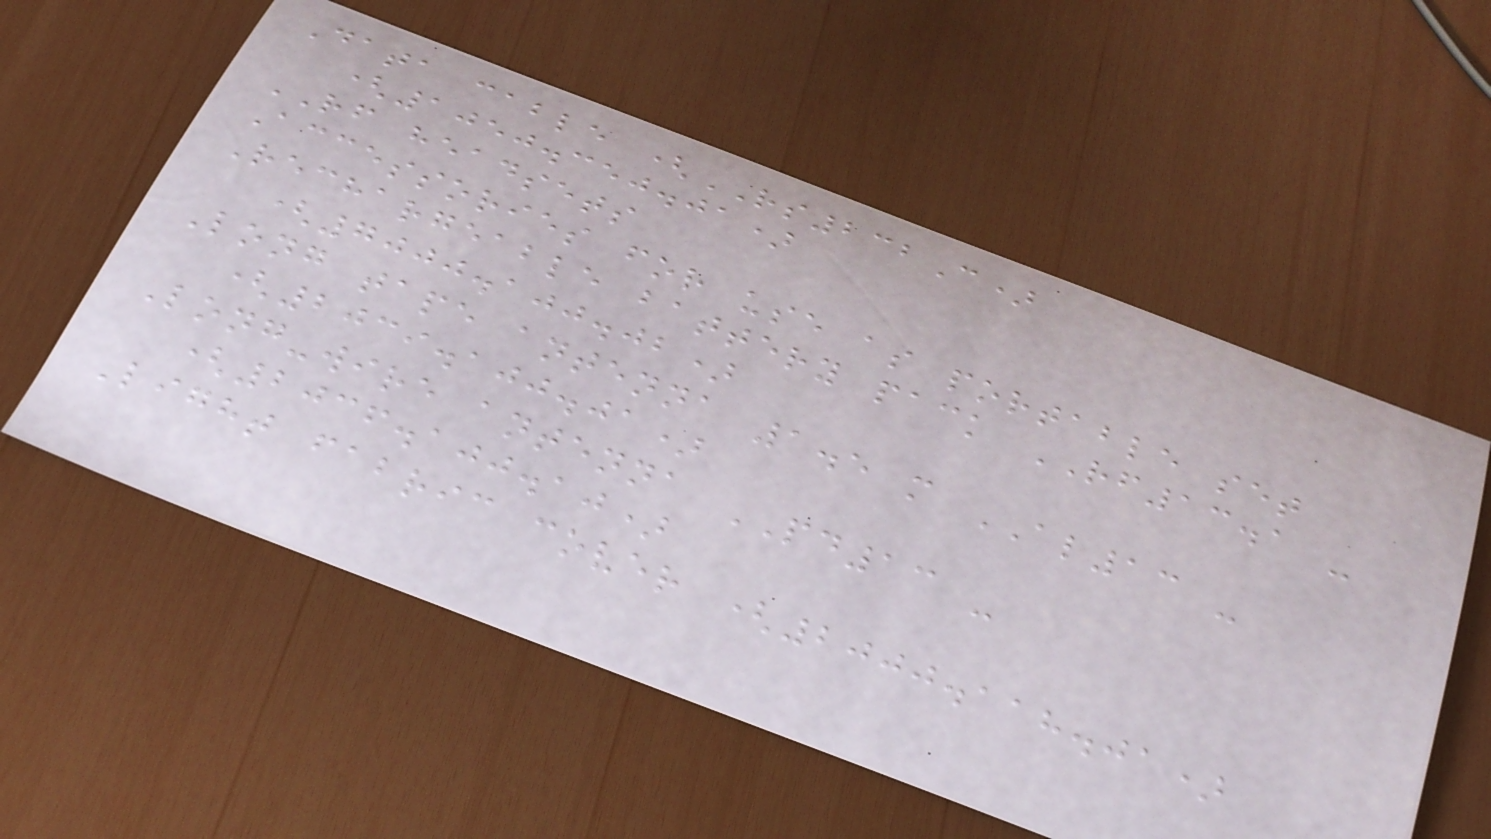Data cable (RS232C)
(1050.350.01)
RF headsets
Accessories for use as portable set
Rechargeable battery pack RF13.1 -
(7000.100.02)
Long tape antenna 1.5 m AL13 -
(2039.100.01)
Long-wire antenna PD13 -
(2036.100.10)
Light fabric cover (2000.118.01)
